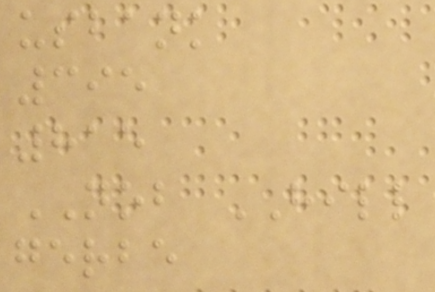usbank
395
815
NOB HILL
gerbe
